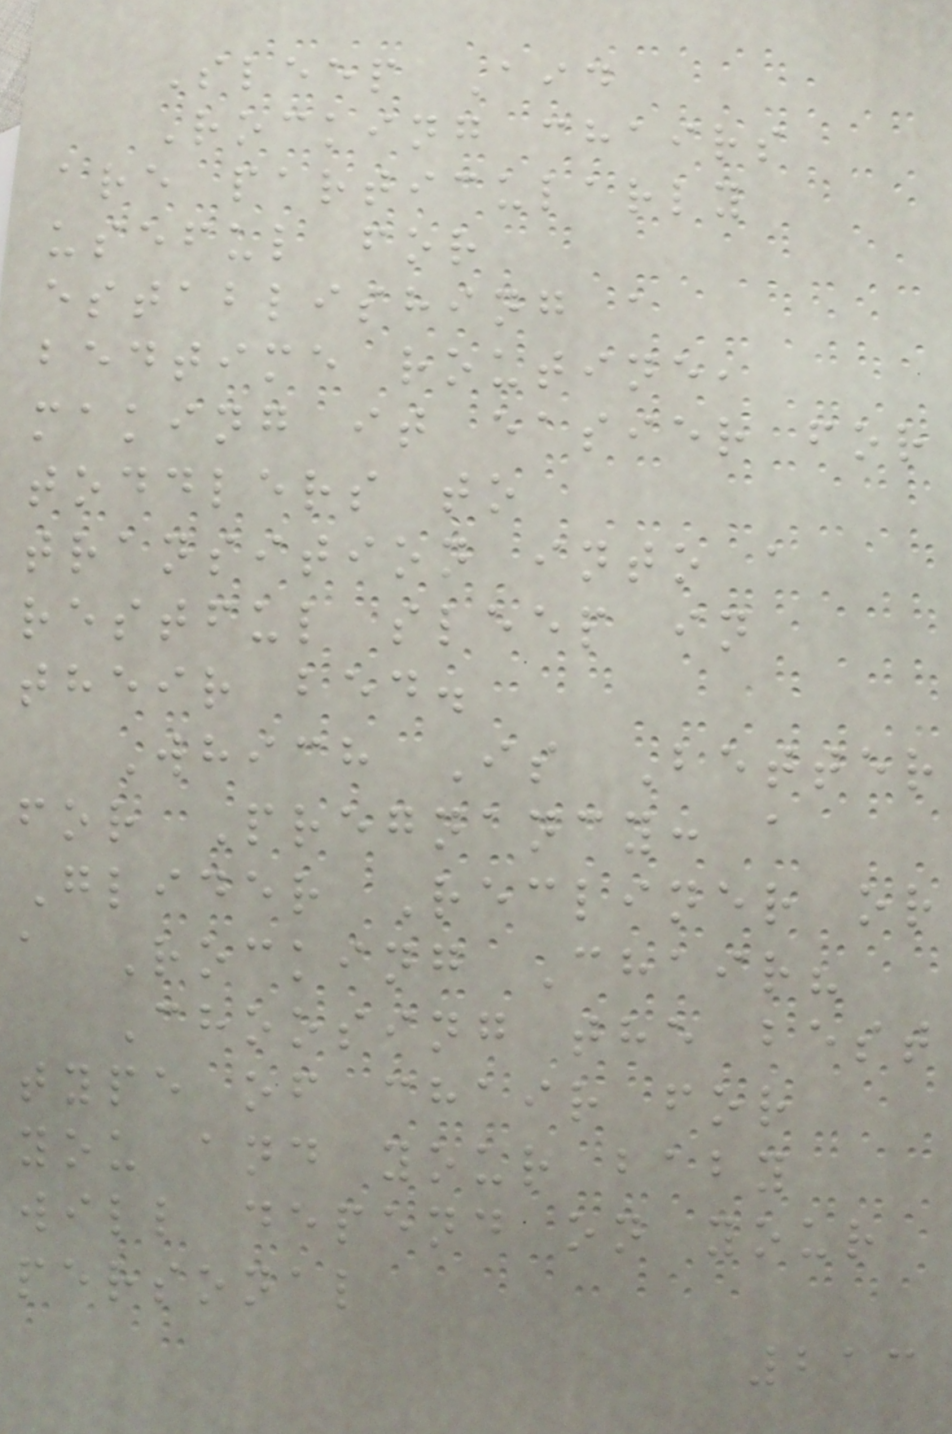Sleep Aid
Rocking chairs
are particularly
useful for
establishing a
bedtime routine,
making it easier for
toddlers to
transition into a
restful sleep in
their bed.
Which Is Better
for Pregnancy: a
Glider Recliner or
a Rocking Chair?
Choosing the best
type of chair for
you and your baby
will depend on your
personal
213
